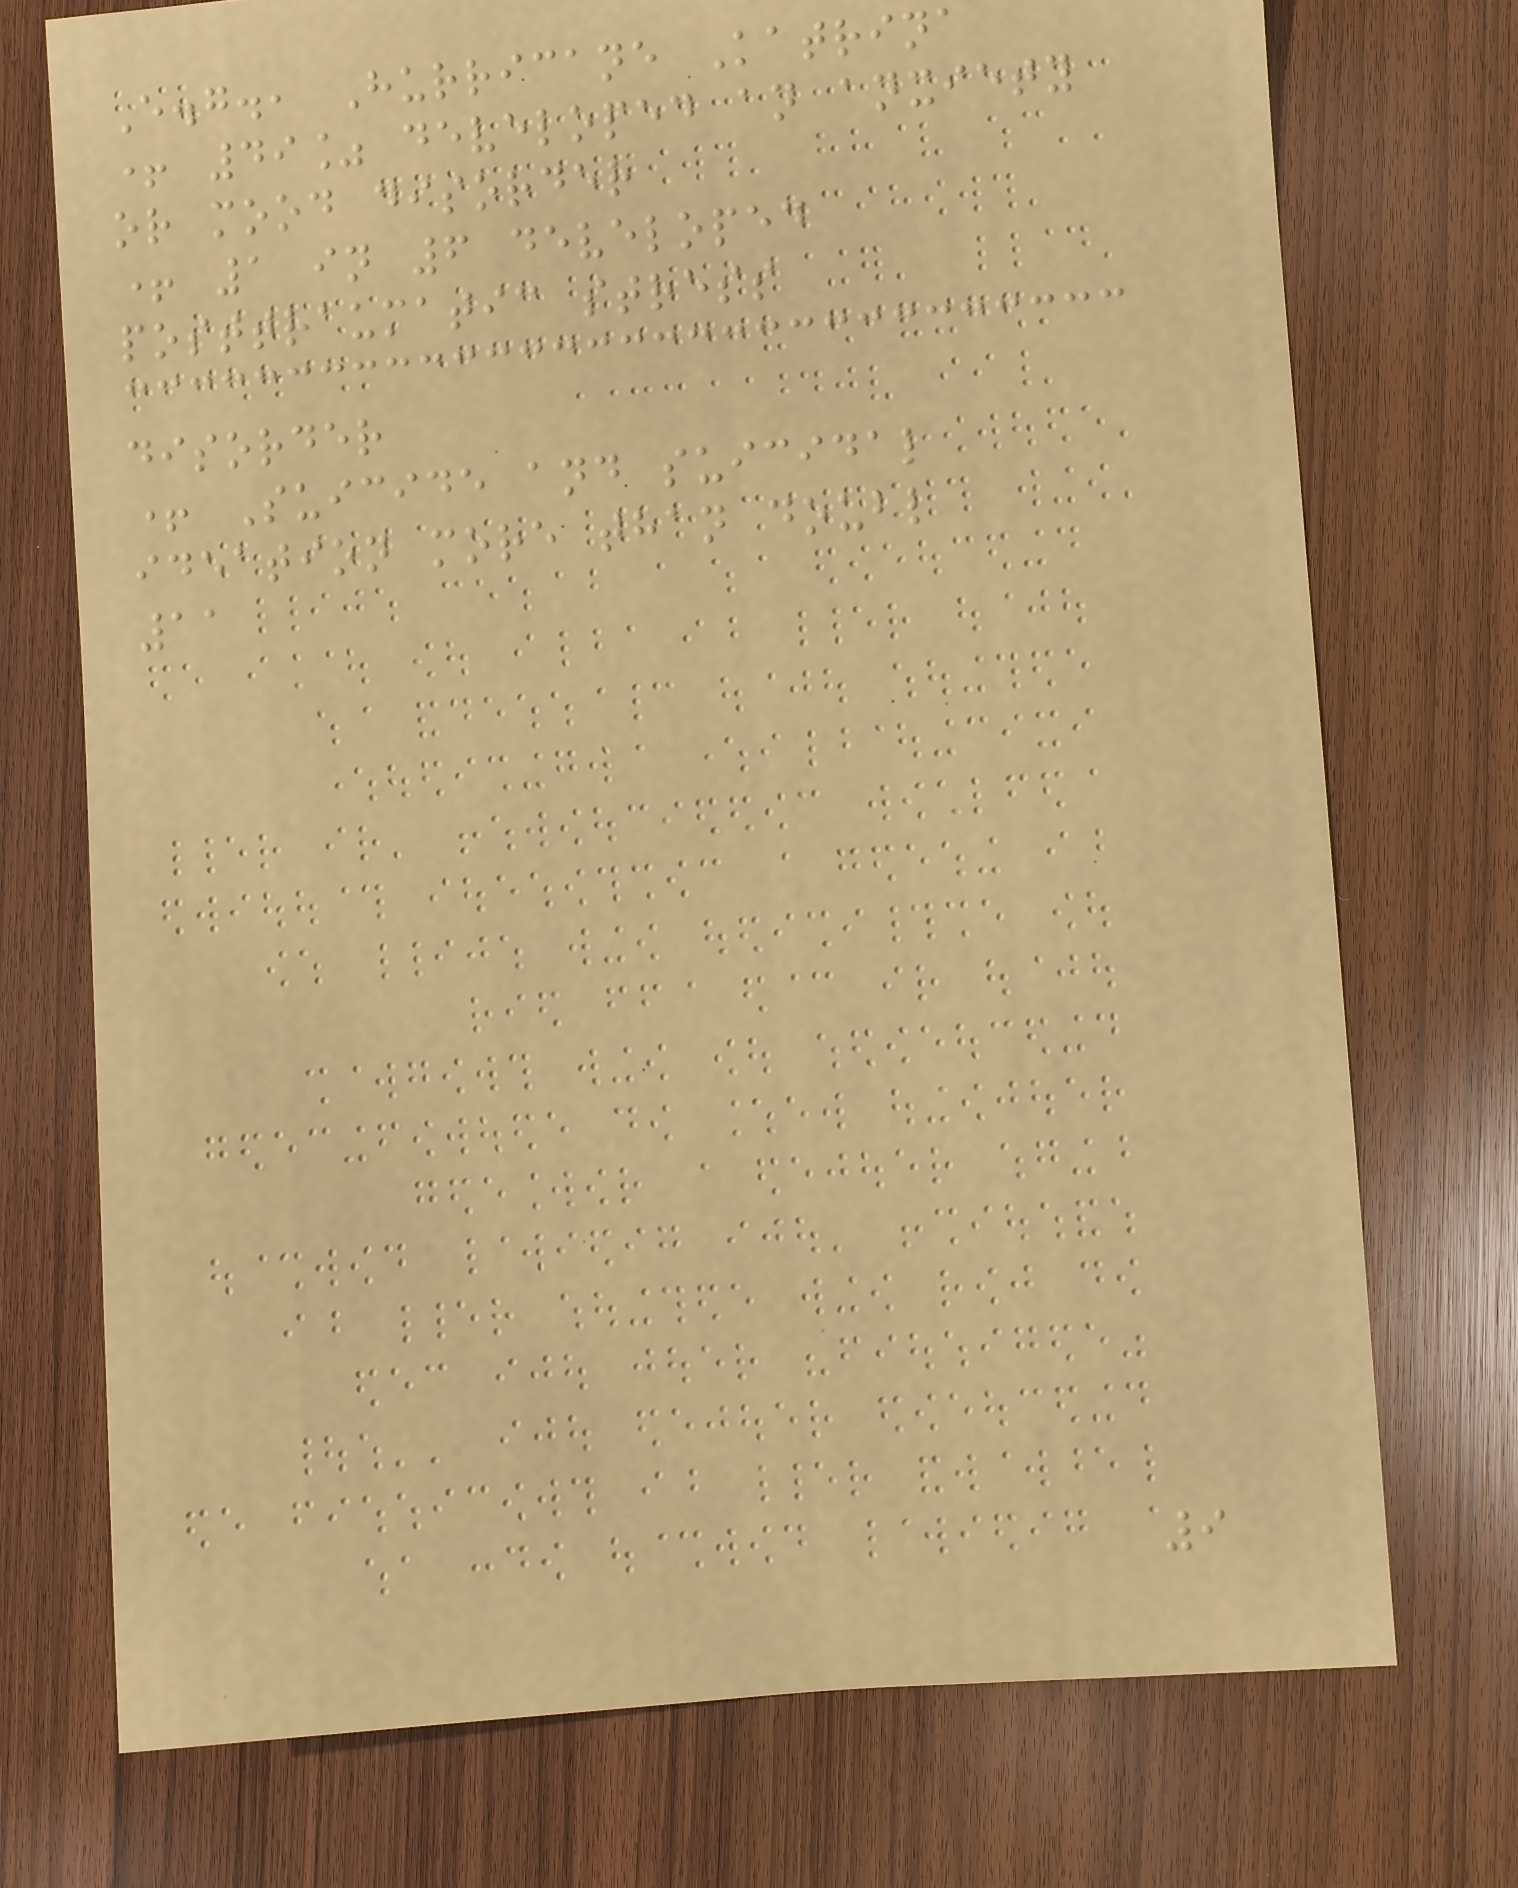E.g., Hurricane Katrina
+ 49% developed an anxiety
or mood disorder
+ 1 in 6 developed
posttraumatic stress
disorder
+ Suicide and suicidal
ideation more than doubl
11
9
